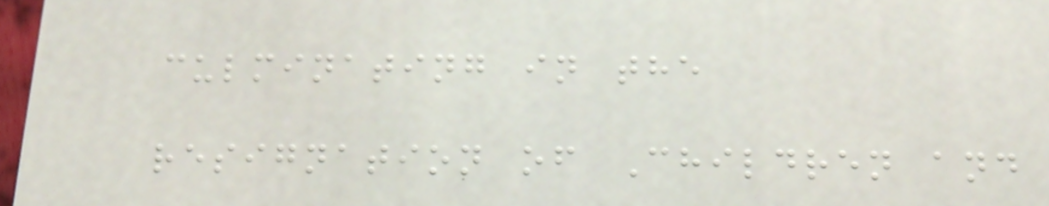culminating in the
resignation of Children and
